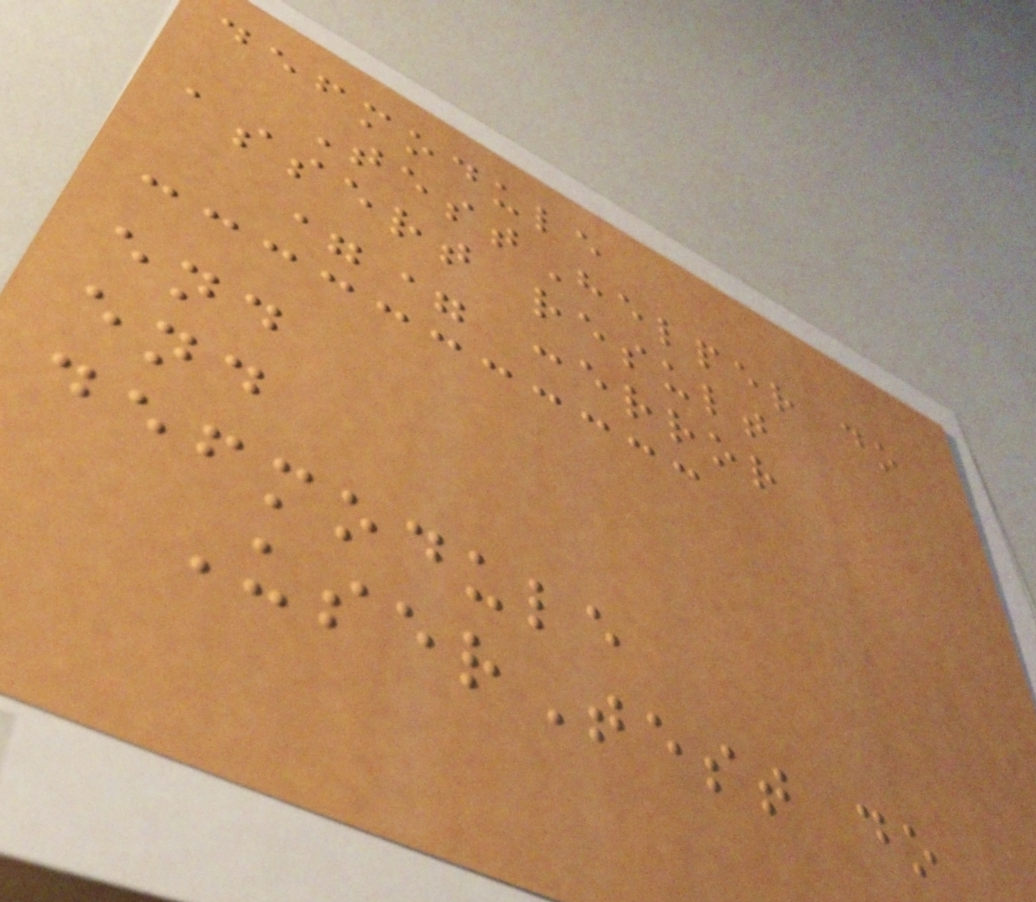defmodule
TestHelper do
assert result
== :error
end
end
defmodule
UserTest do
